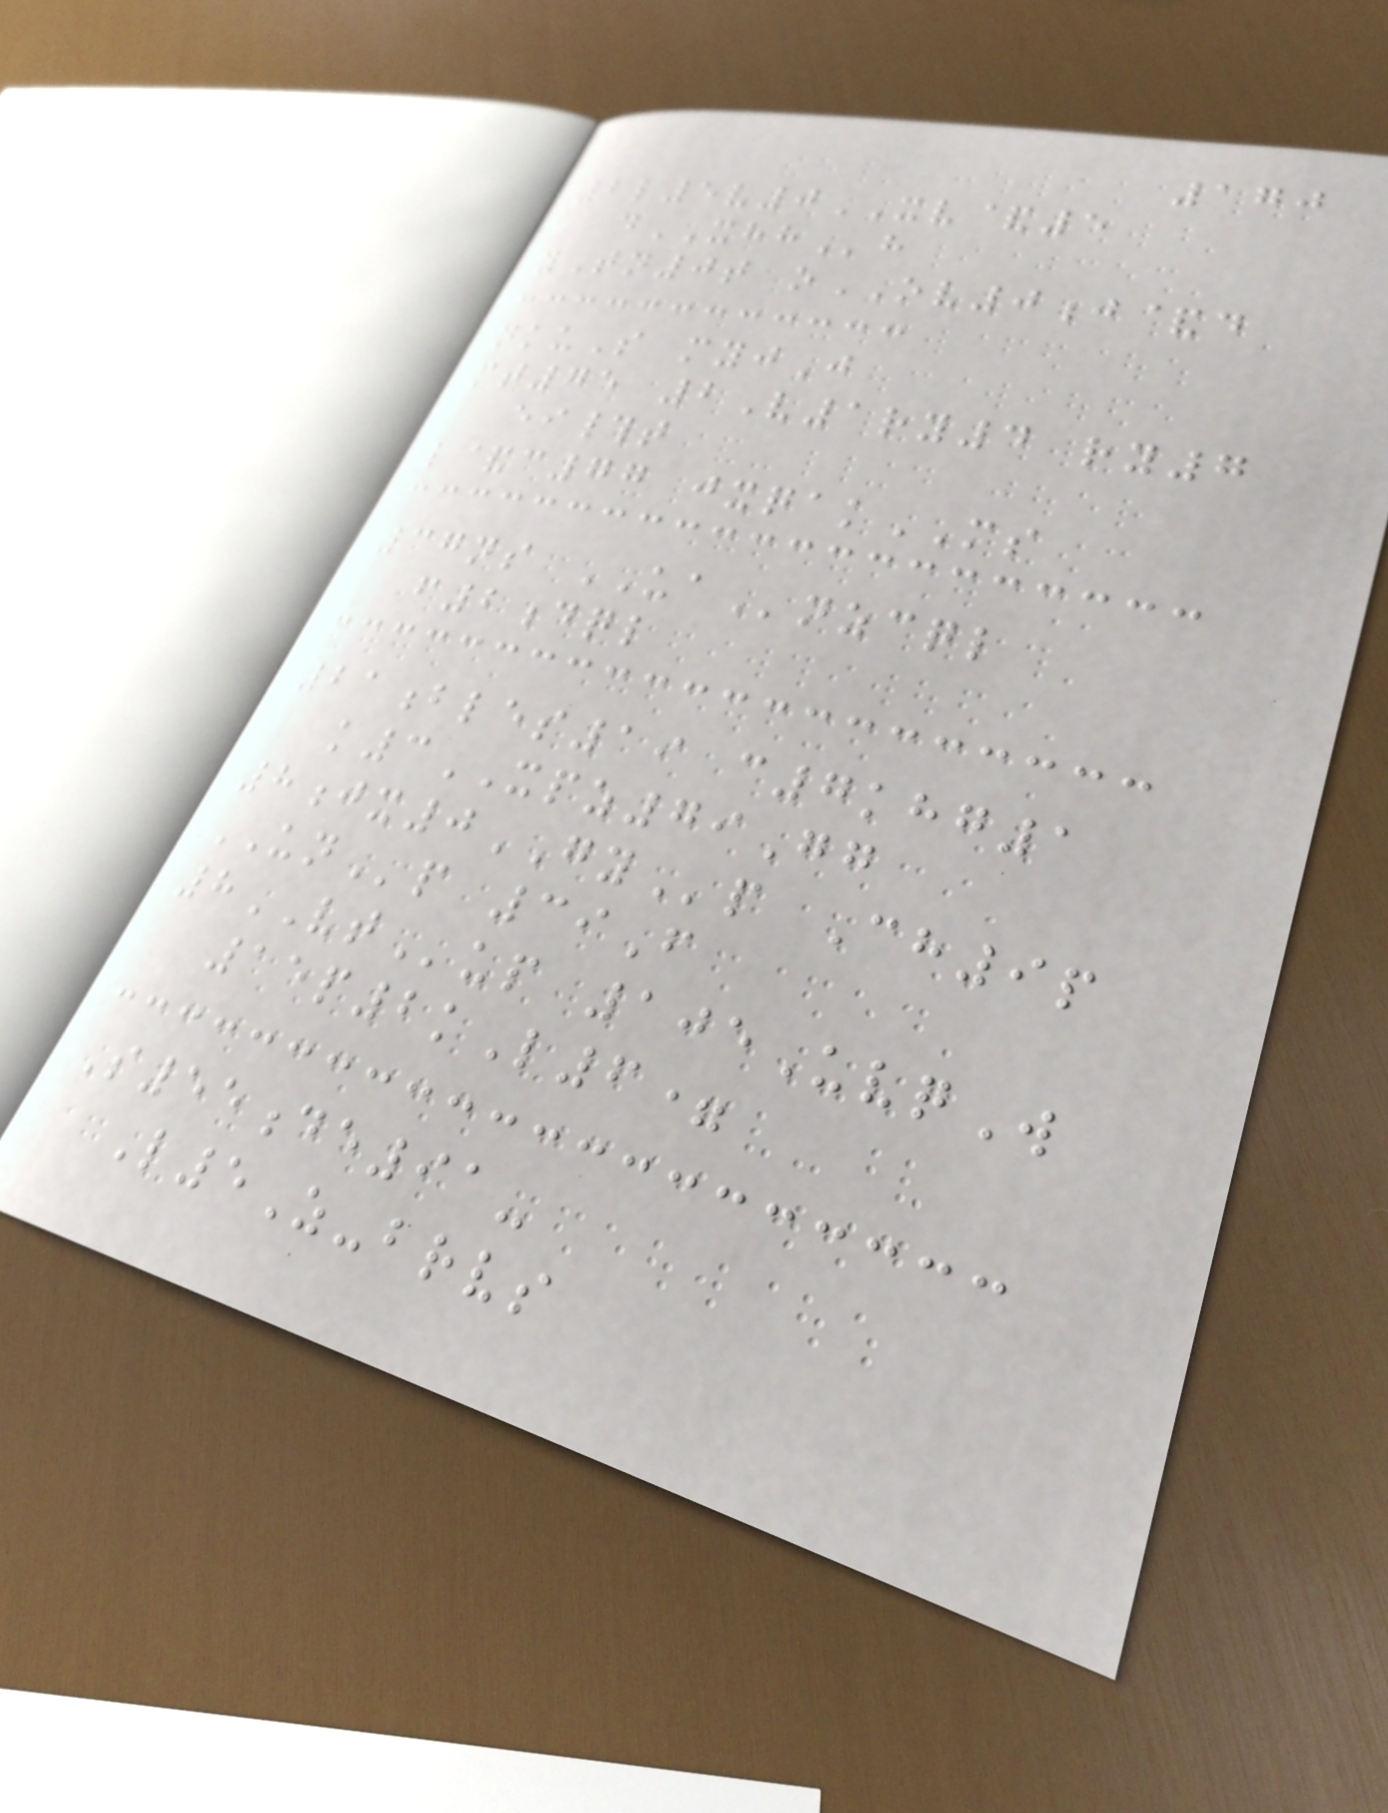170
2l5v0XV&5
dXHHh
yTn0t oOV0j&d
nkuS myjJ
mt75 2V1ry4 ry7
ei#t
l&c77 jxqakMS
37ns UAnzcql
f2dql
21bles19 c7khg1
k3XPZ79Gg
8jx0GYp Ch9p
UNp 39F
8VTup 105UvqW
15p2kL6=
S55de91-
L5Z-brvs
